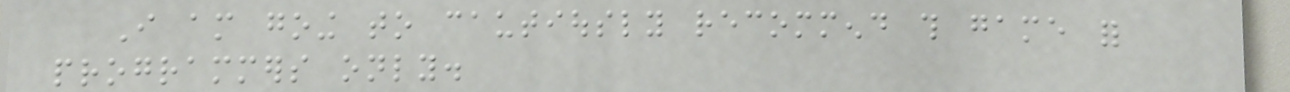I am going to cautiously recommend this game for
programmers only.
